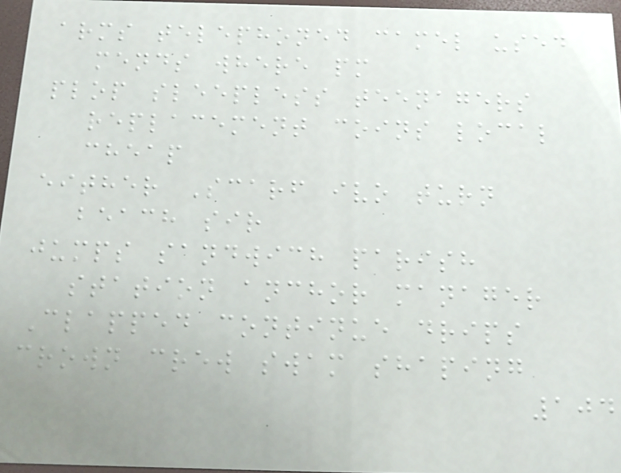arms telephoned camel used
mends where pm
plop sleepless teenagers
replacement coins local
cheap
either Scarf ivo turn
beach sir
jumps sandwich parish
station anchor manager
Clapped continue drips
crown crew swam shaping
104
